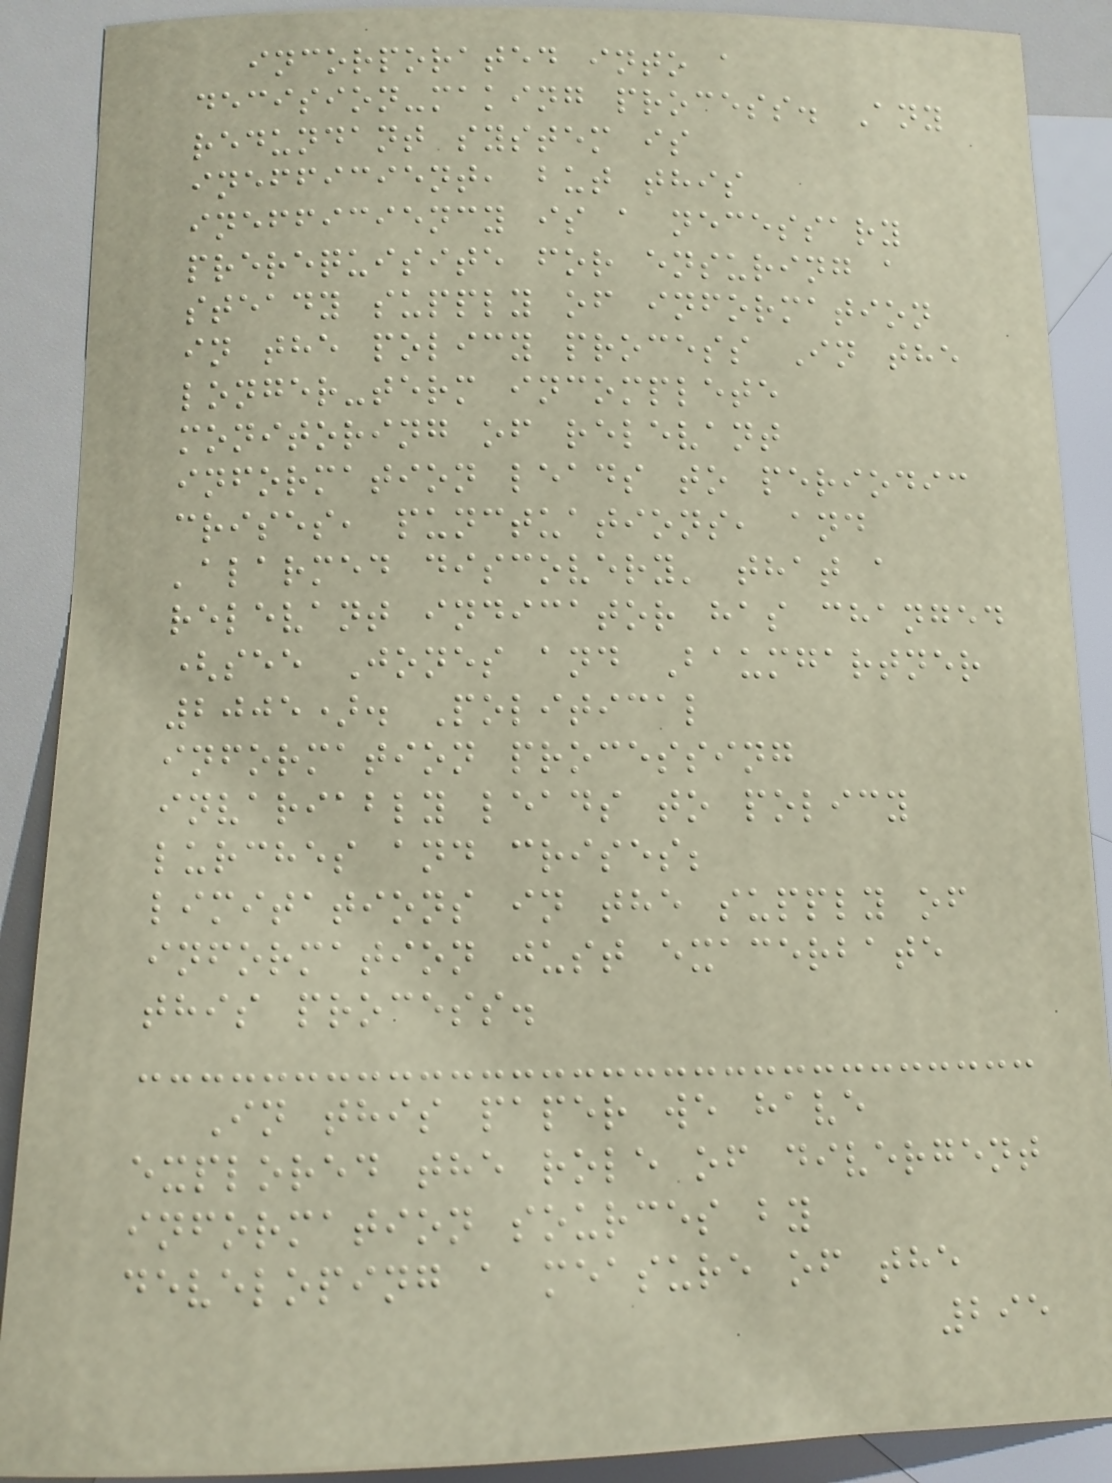incorporated into a
decision-making process. Any
redundant system is
inefficient, but this
inefficiency is a necessary
prerequisite for ensuring a
steady supply of information
in the policy process In the
longer-term incomplete
monitoring of relevant
information leads to periodic
crises, punctuations, and
'alarmed discovery' that a
relevant indicator has changed
(see Jones and Baumgartner
2005). Political
information processing
invariably leads to policy
lurches and crises;
limitations in the supply of
information just exacerbate
this process.
In this paper we have
explored the role of divergent
information sources by
developing a measure of the
295
